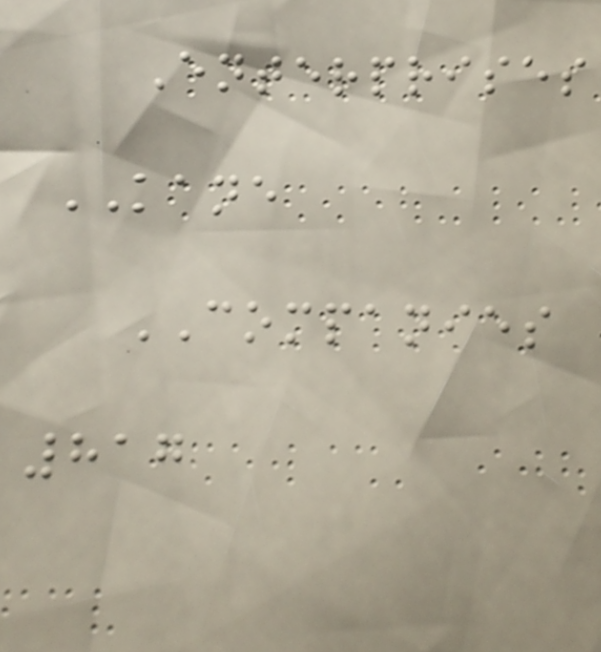Enterprises
KANE
COMPANIES
817
